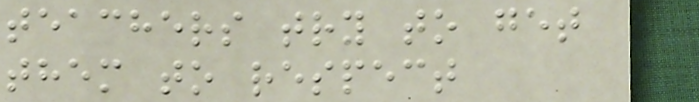teachers try to get
them to respect
